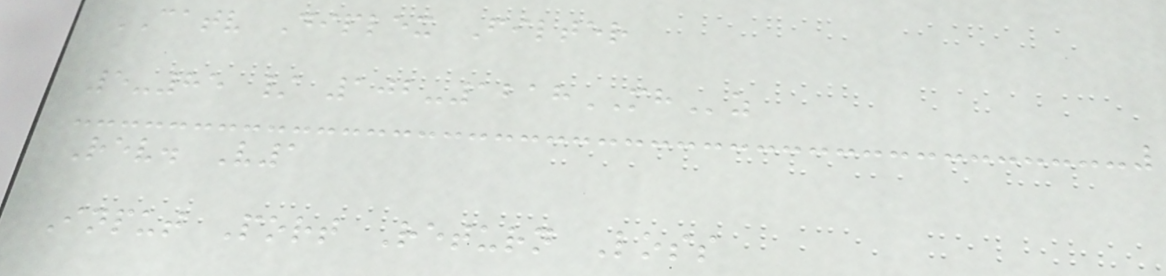CATV Diplex Filter
5-85 / 102-1218MHz
Rev. V1
Input Port Return Loss
